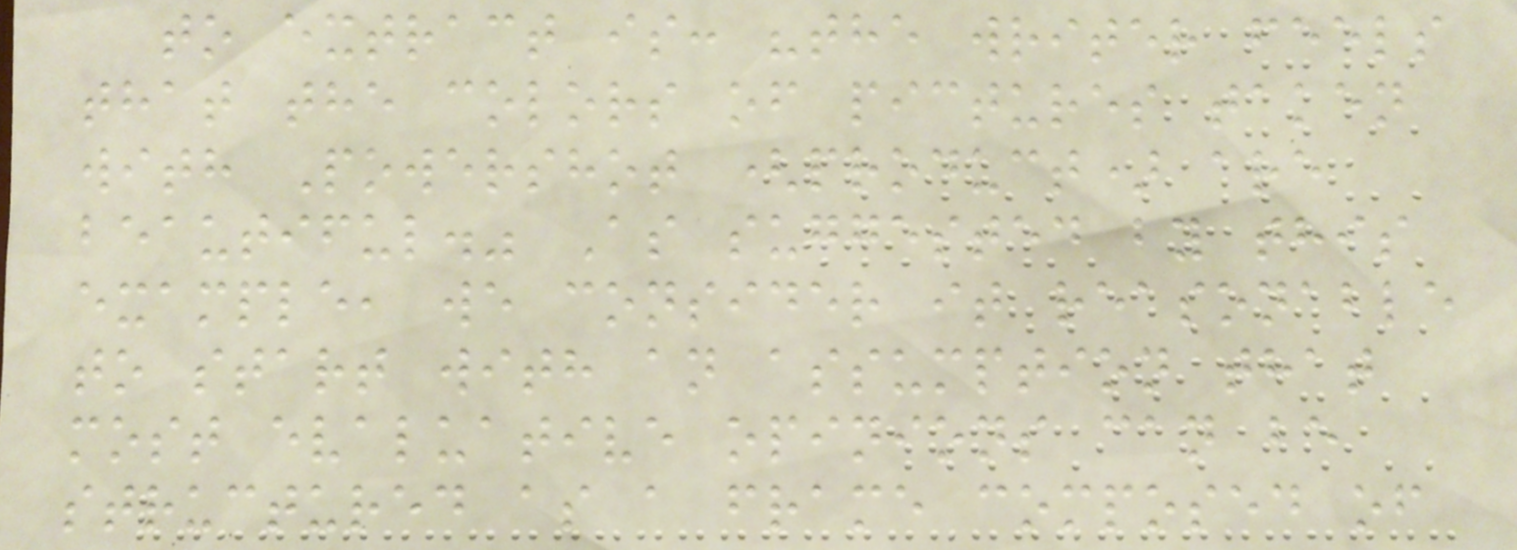to extract is: "the writer feels
that the colors of pictures taken
with Powershot (product) are
beautiful." As suggested by this
example, we consider it reasonable
to start with an assumption that
most evaluative opinions can be
structured as a frame composed of
